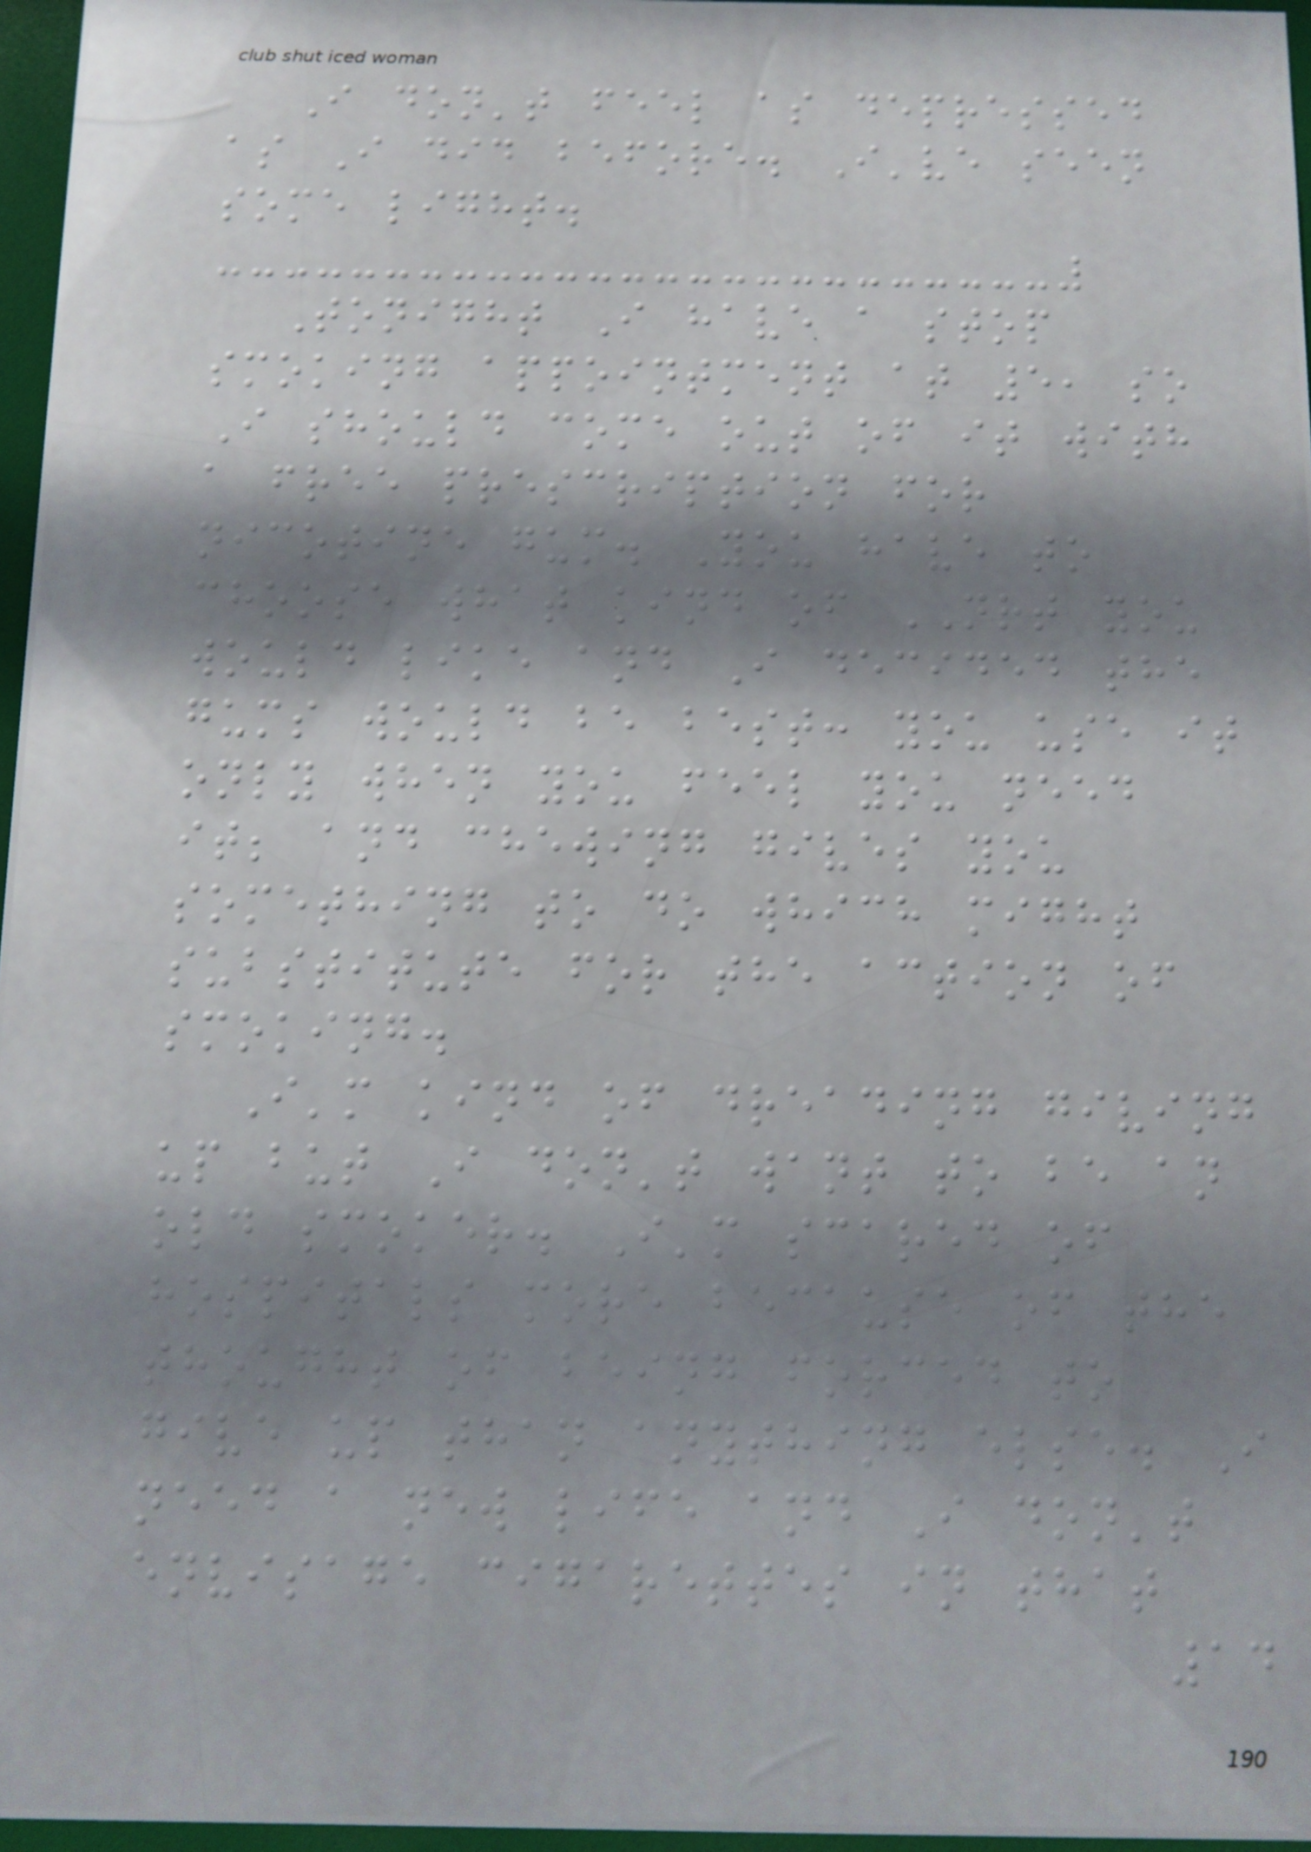I don't feel as depressed
as I did before. I've seen
some light.
Tonight I have a stop
smoking appointment at 5, so
I should come out of it with
a free prescription for
nicotine gum. You have to
choose what kind of NRT you
would like and I decided the
gums would be best: you use it
only when you feel you need
it; and chewing gives you
something to do which might
substitute for the action of
smoking.
I'm kind of dreading giving
up but I don't want to be an
old smoker. I'm scared of
hospitals more because of the
thought of being forced to
give up than anything else. I
need a new life and I don't
envisage cigarettes in that
14
